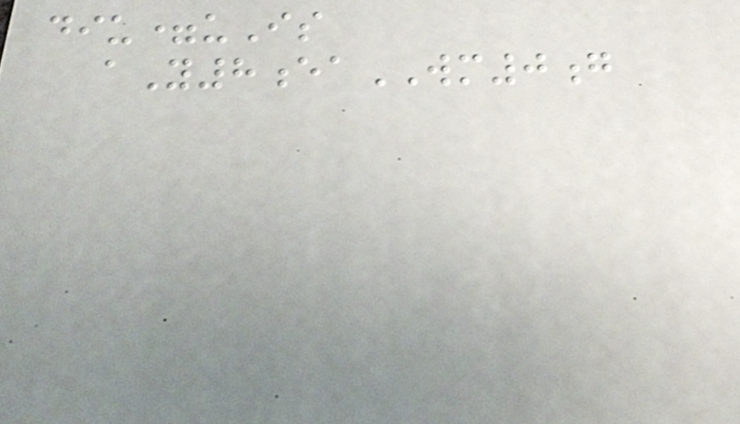diu=uIs
aY8eaWM0g
